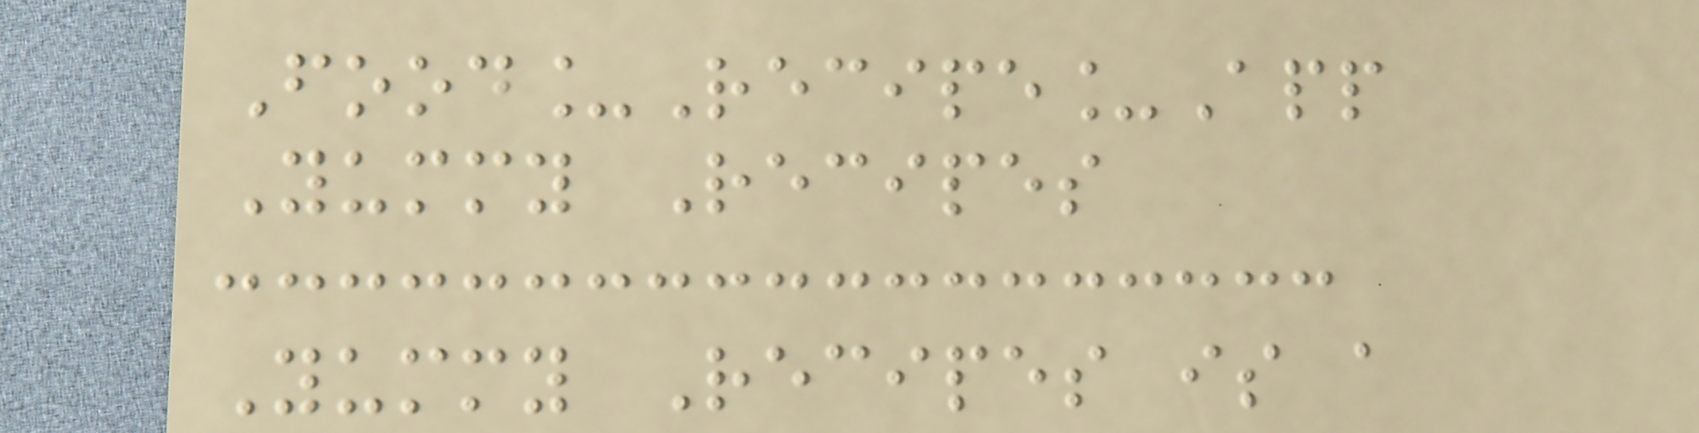Food_Recipe_App
Yummy Recipes
Yummy Recipes is a
